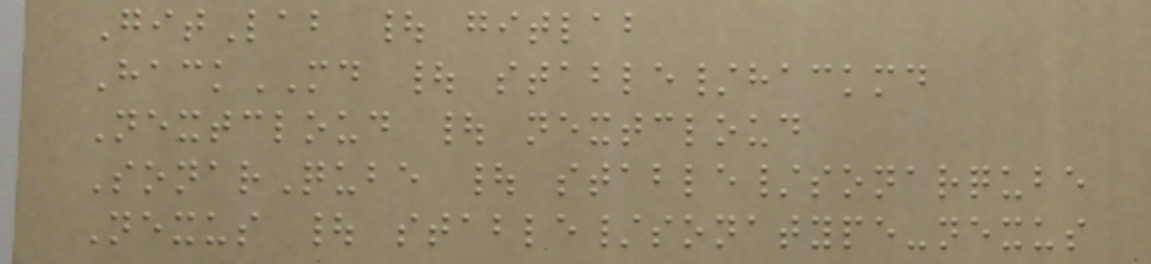GitLab | gitlab
HackMD | stable/hackmd
Nextcloud | nextcloud
SonarQube | stable/sonarqube
Nexus | stable/sonatype-nexus
